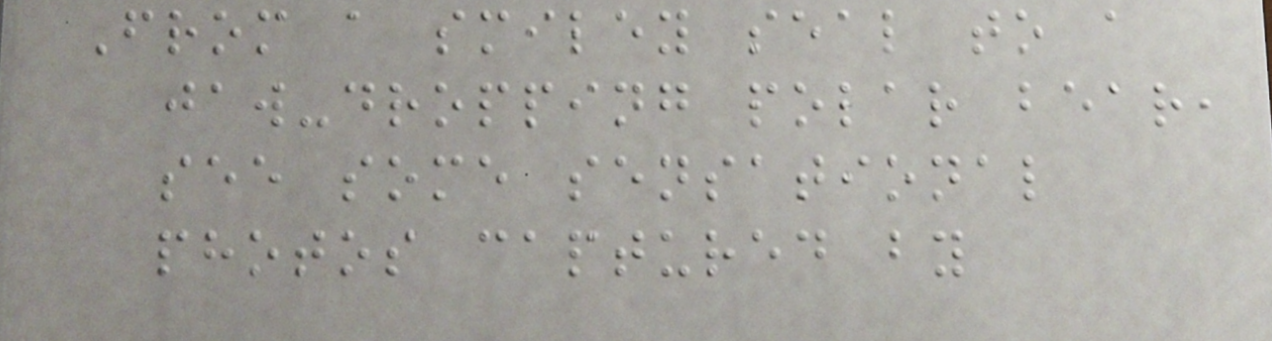From a smiley seal to a
jaw-dropping polar bear,
see some sensational
photos captured by
